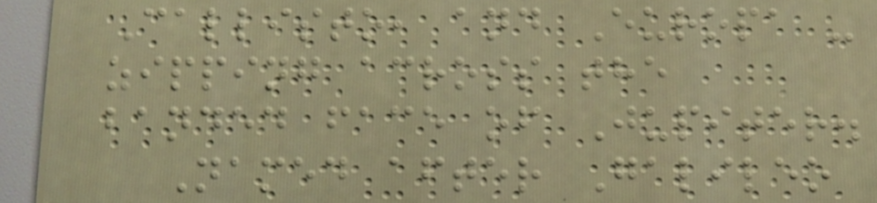Callisto, and Europa -
zipping across the
banded face of Jupiter.
Named after Galileo
